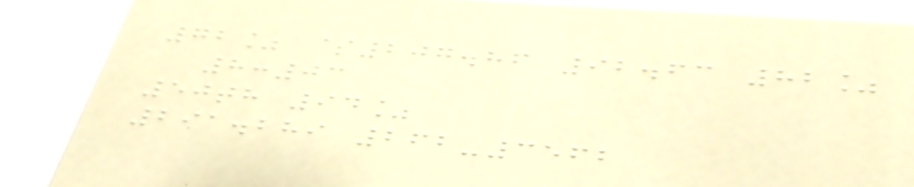72% $207.86 92.63 82%
8:03
50th 94%
291.289 262-3562
